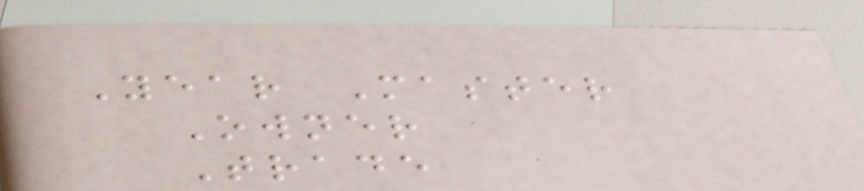Year Master
Owner
Trade
